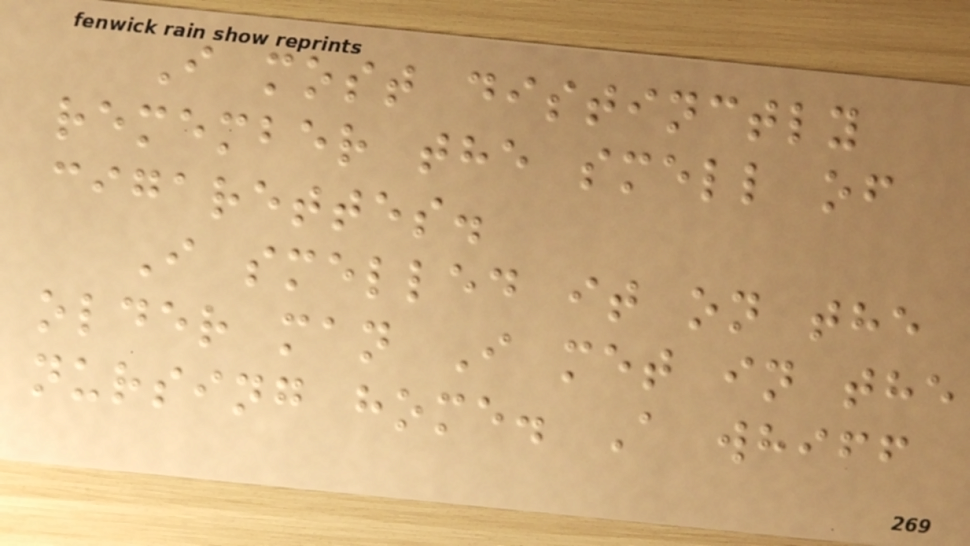I most distinctly
remember the smell of
cigarettes.
I smelled it on the
older man I met in the
nursing home. A whiff
